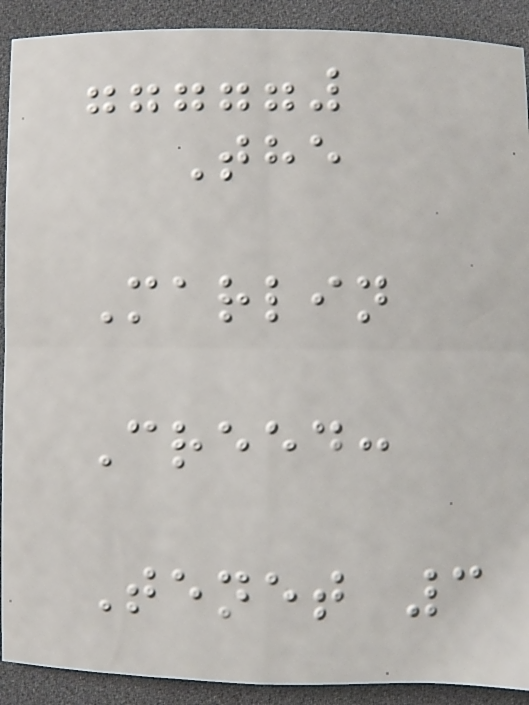The
Marlin
Creed:
Tenet 3
